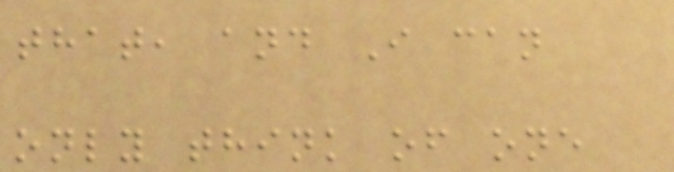that, and I can
only think of one
